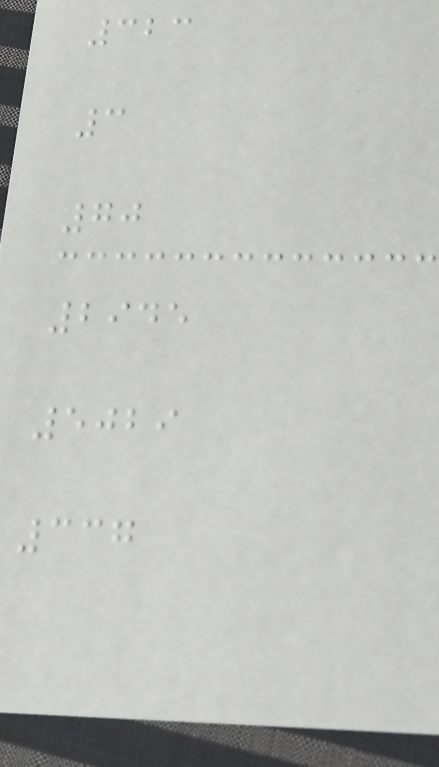323
3
70
2945
5029
337
